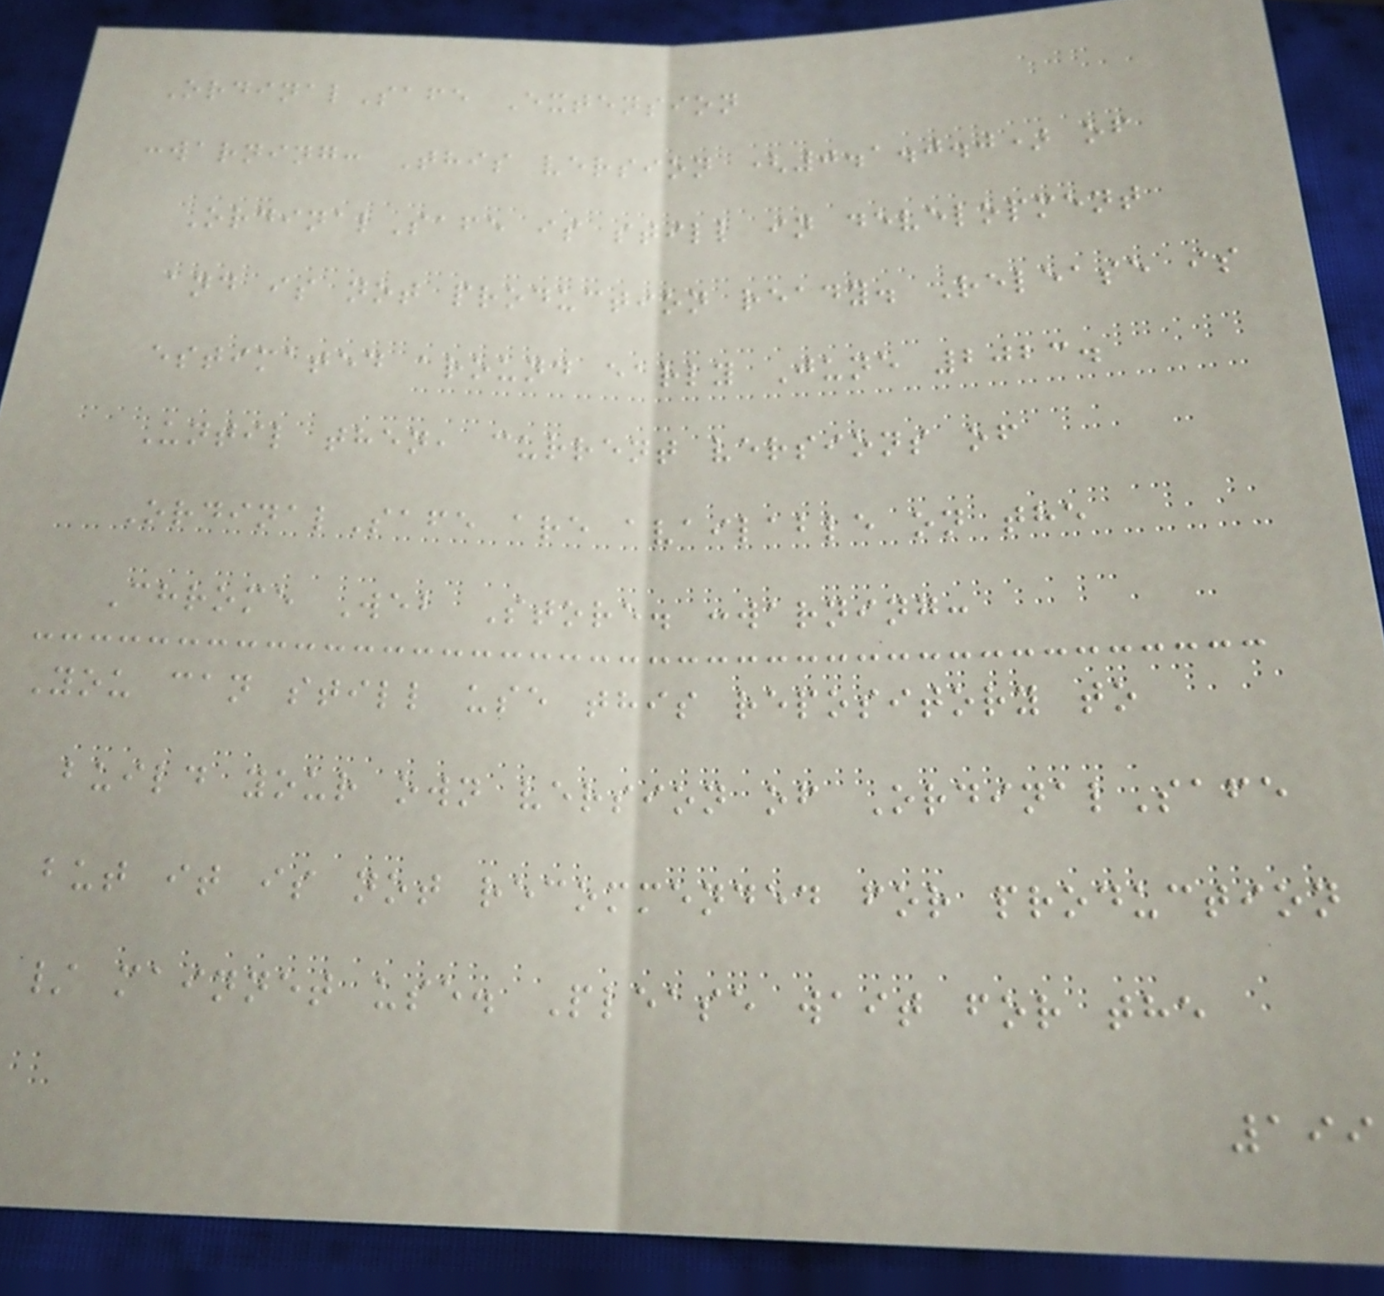OrdinalSafe Extension
:warning: This version (0.1.0.0) of
OrdinalSafe is still in development
and is not production ready. Release is
estimated around early June 2023.
Until then, current versions of
OrdinalSafe are available on the
Chrome Web Store. :warning:
You can still use this repository to
build your own version of OrdinalSafe
but it is not recommended for production
/ mainnet use. Please wait for the
199
